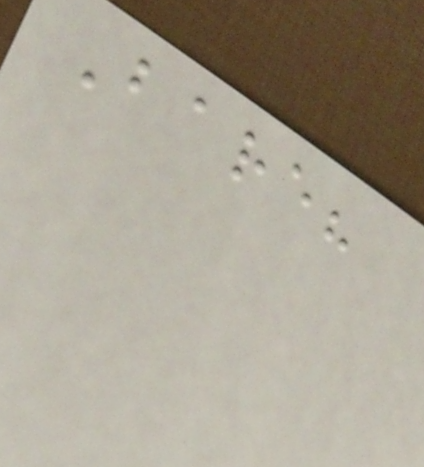Bare?
